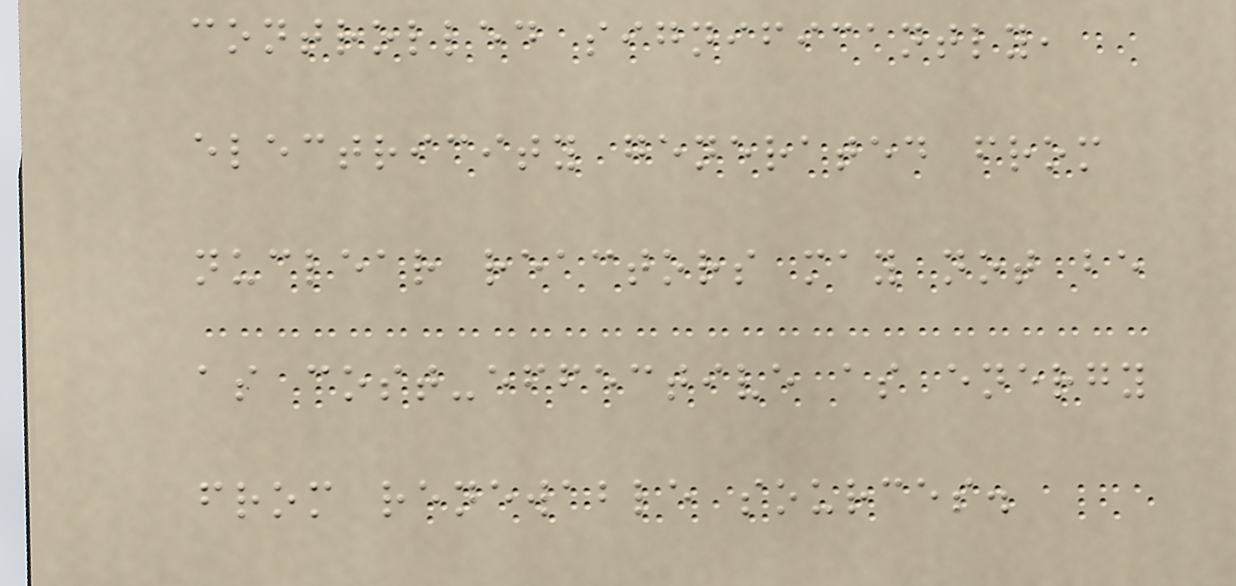controlled significantly,
electricity generated from
nuclear reactors may not be
as cost-effective as energy
from renewable sources.
